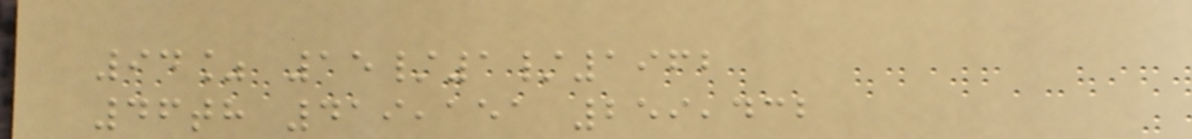94% 15/1/1962
46th 419,151 259,432
